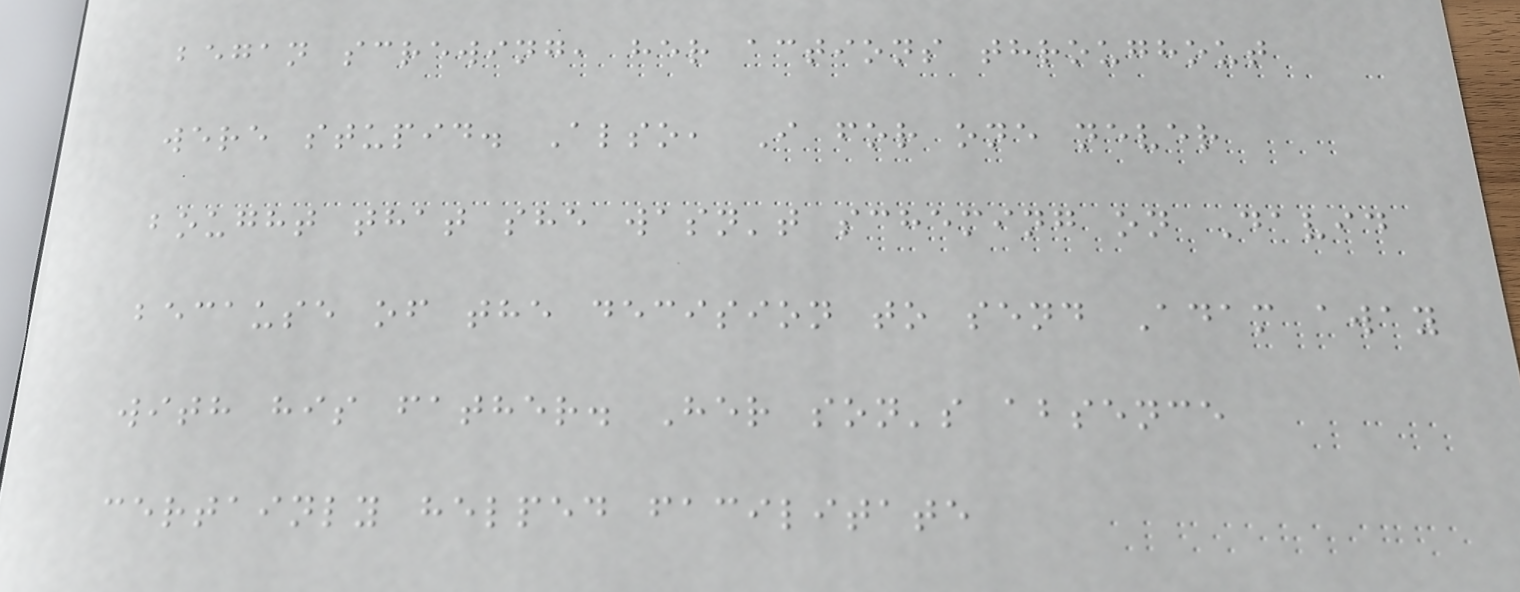began screwing, her actions throughout
were stupid. Also, I for one never
bought that she wasn't scheming on David
because of the decision to send Adam away
with his father. Her son's absence
certainly helped facilitate
